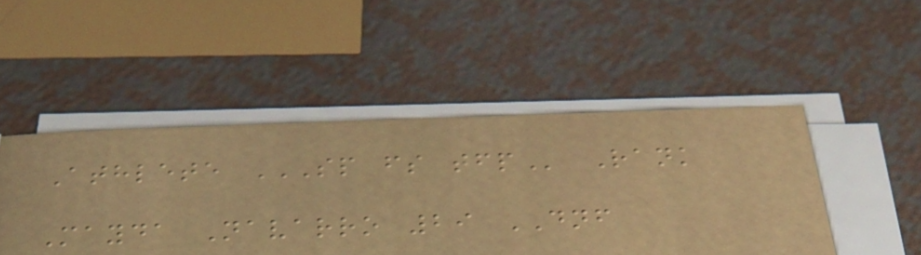Athlete SP FS TFP Rank
Mayda Navarro 29 DNF
